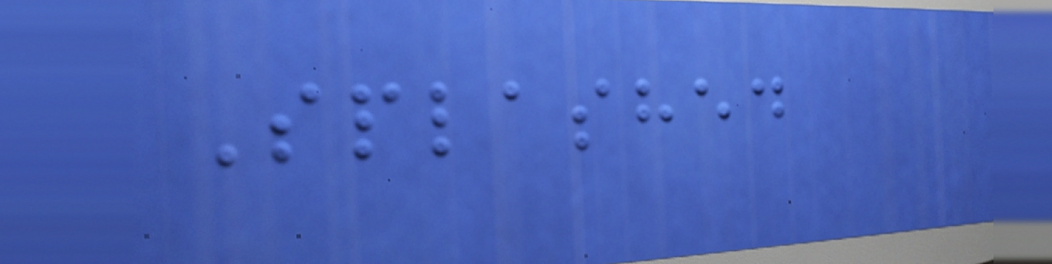Splashed
